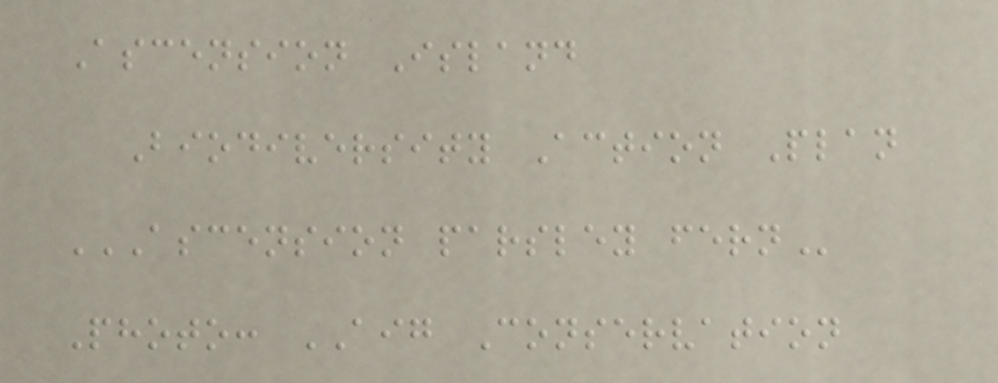Ascension Island
Biodiversity Action Plan
ASCENSION PARSLEY FERN
Photo: AIG Conservation
